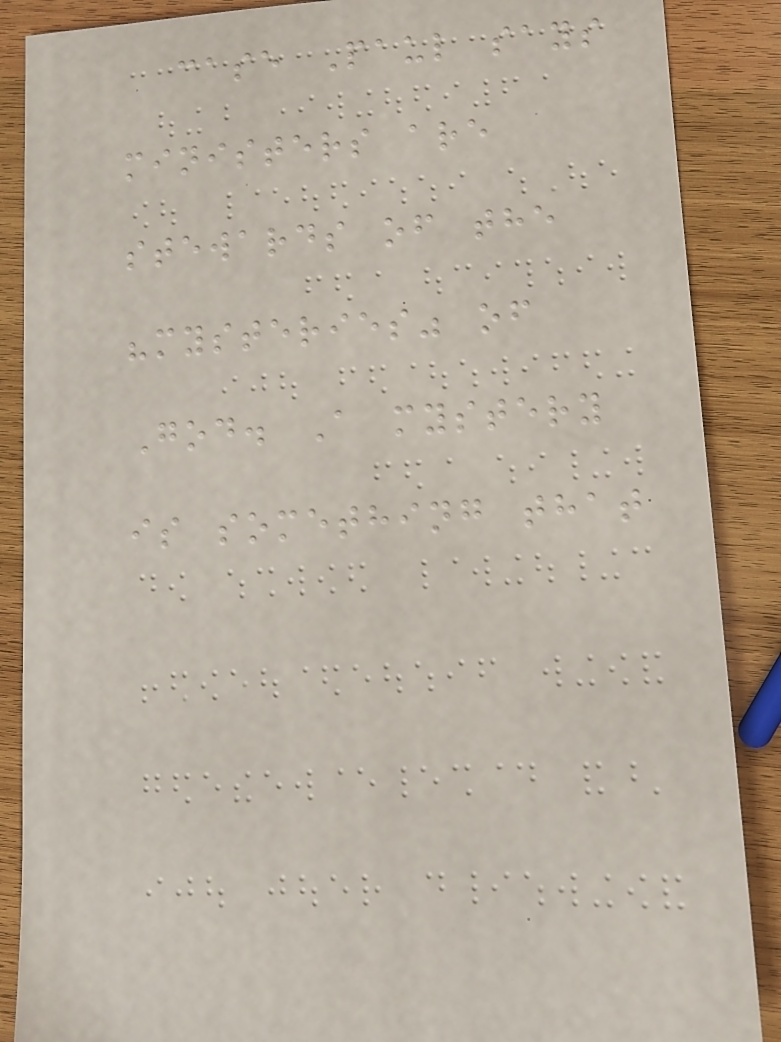case Paul says
ministers are
stewards of the
"mysteries" of
God. A mystery
is something that
